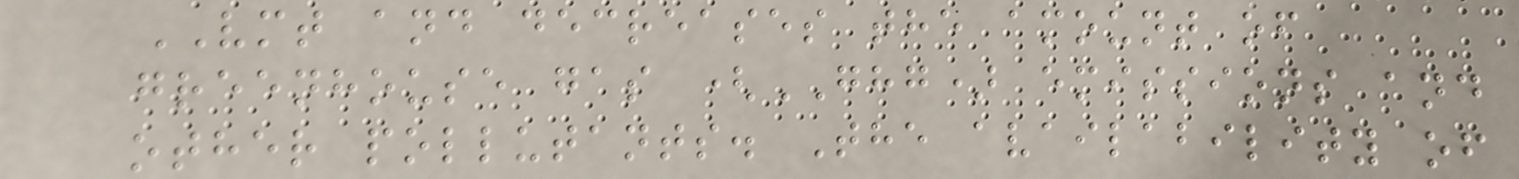VMT and decreases the amount of
greenhouse gas (GHG) emissions and
other pollutants. The availability of
